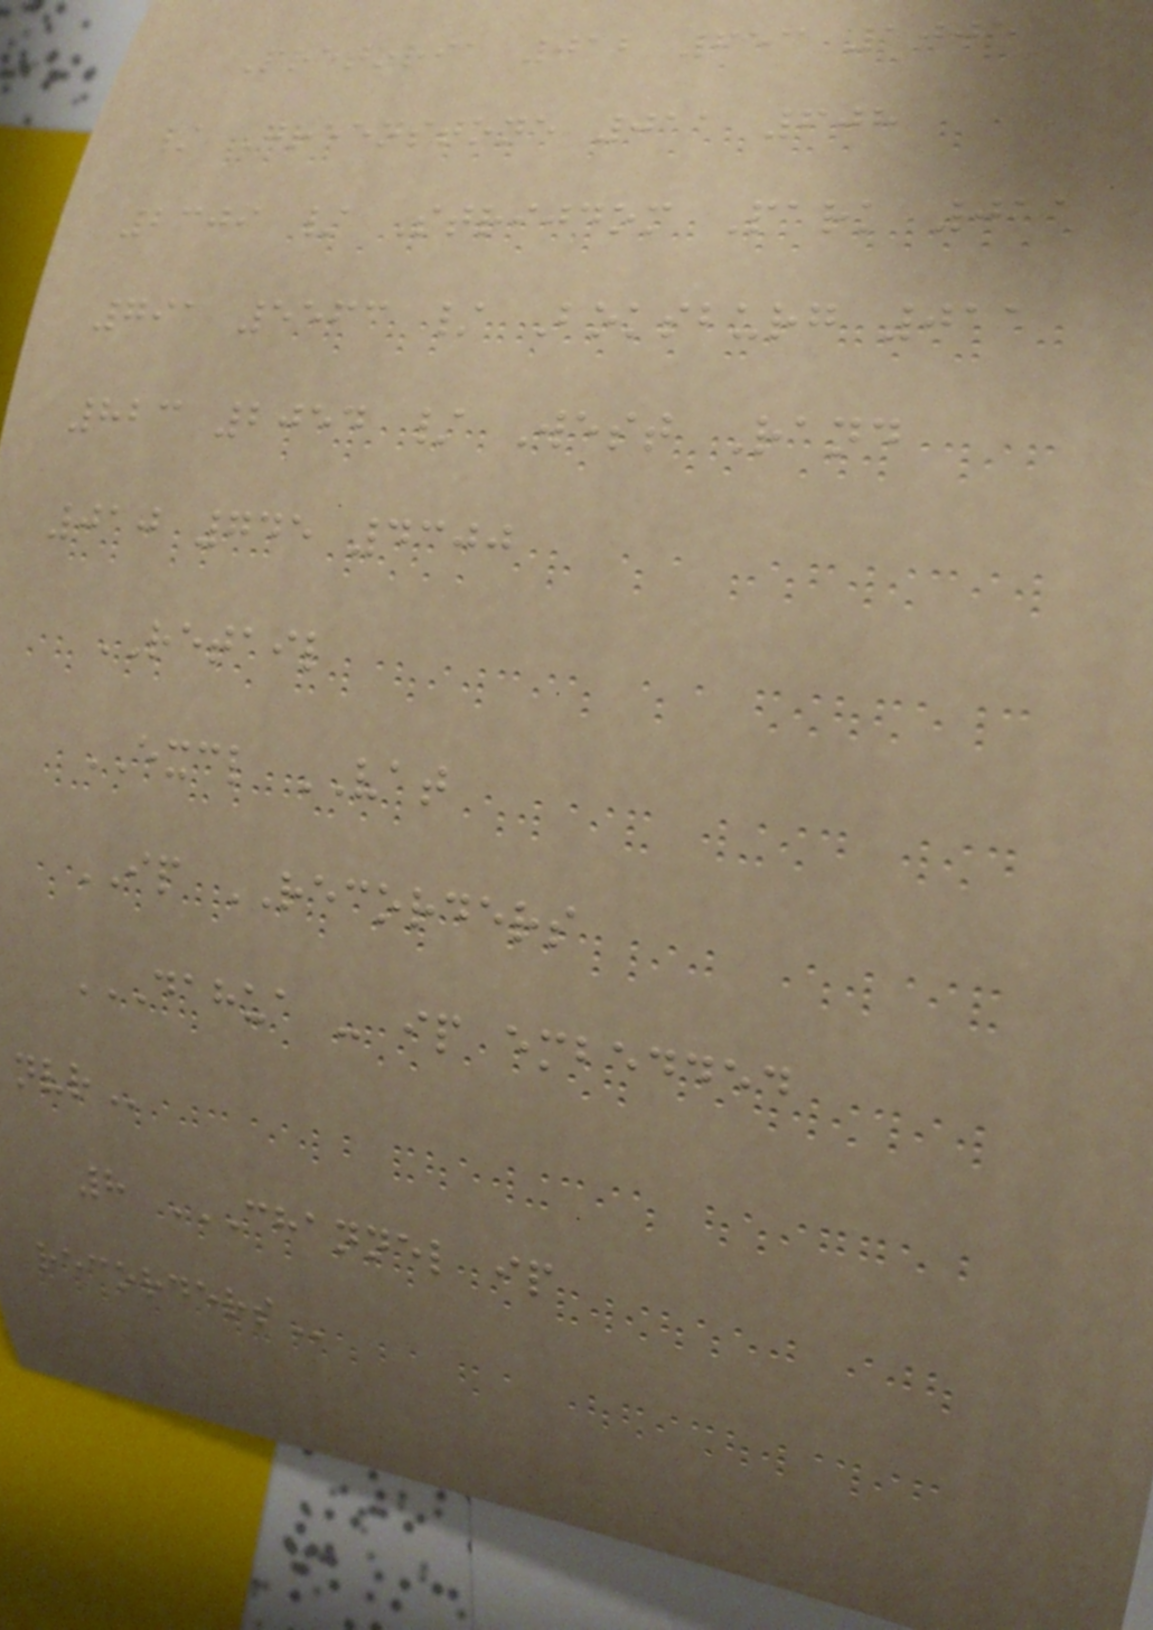Pretoria 012 653 1005
/ Greenstone 011 608
2309 / Strijdom Park 011
791 5563 / Boksburg 011
823 2054 / West Rand
010 745 4300
RETAIL
EXCL VAT
IP RECORDERS
DAHUA - IP EMBEDDED
NVR
8 CHANNEL IP
RECORDERS
